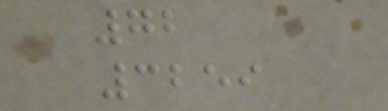72
3259
